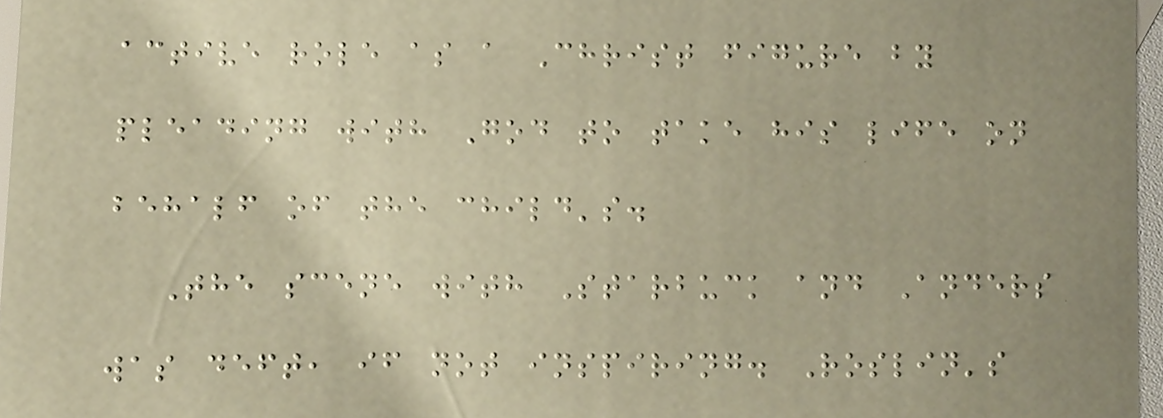active role as a Christ figure by
pleading with God to take his life on
behalf of the child's.
The scene with Starbuck and Anders
was deft, if not inspiring. Roslin's
